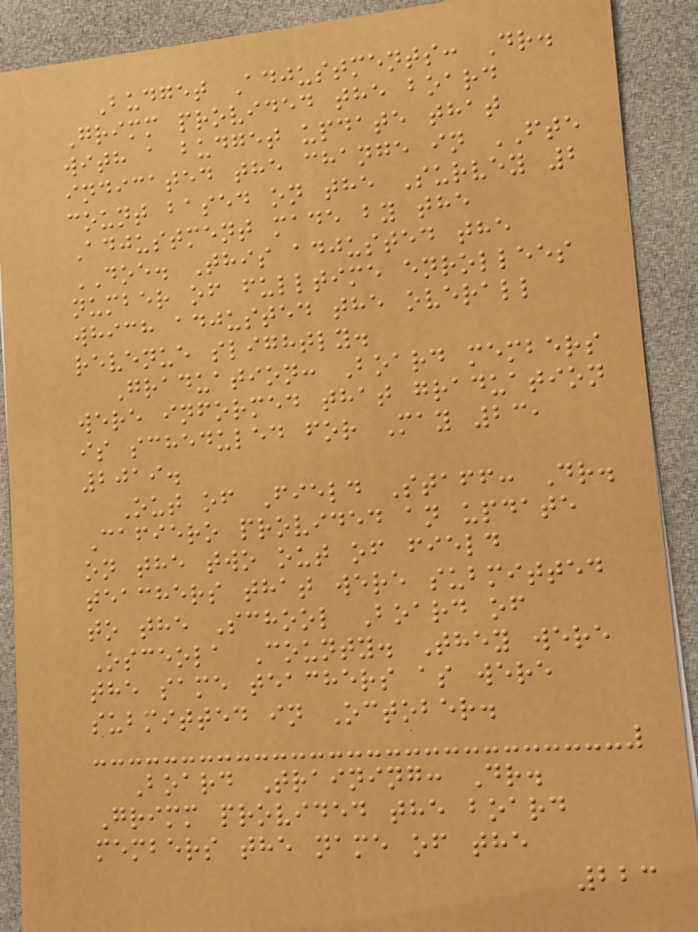Budget Adjustments: Dr.
Grimm provided the board
with a budget update that
indicated the change in FTE
count based on the Survey 2
Adjustment made by the
DOE. This adjusted the
number of fulltime enrollees
which adjusted the overall
revenue slightly.
Graduation: Board members
were informed that graduation
is scheduled for May 23,
2019.
Out of Field Staff: Dr.
Cafiero provided an update
on the two out of field
teachers that were submitted
to the School Board of
Osceola County. They were
the same teachers as were
submitted in October.
Board Training: Dr.
Grimm provided the board
members the name of the
223
